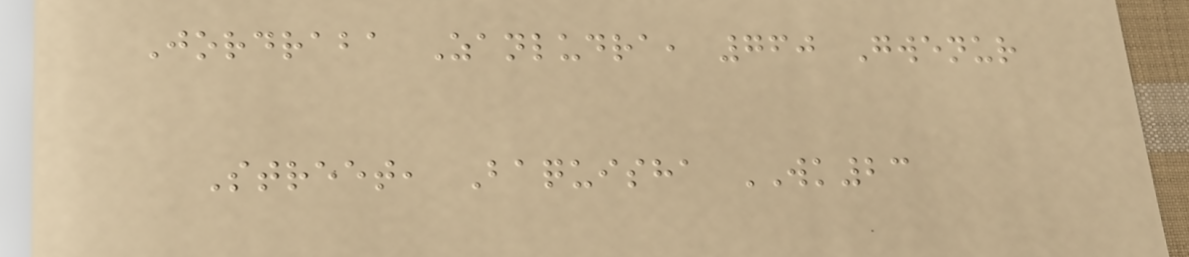Jordraba Zanludra, 760 Gwenur
Street, Baquisha WK23
